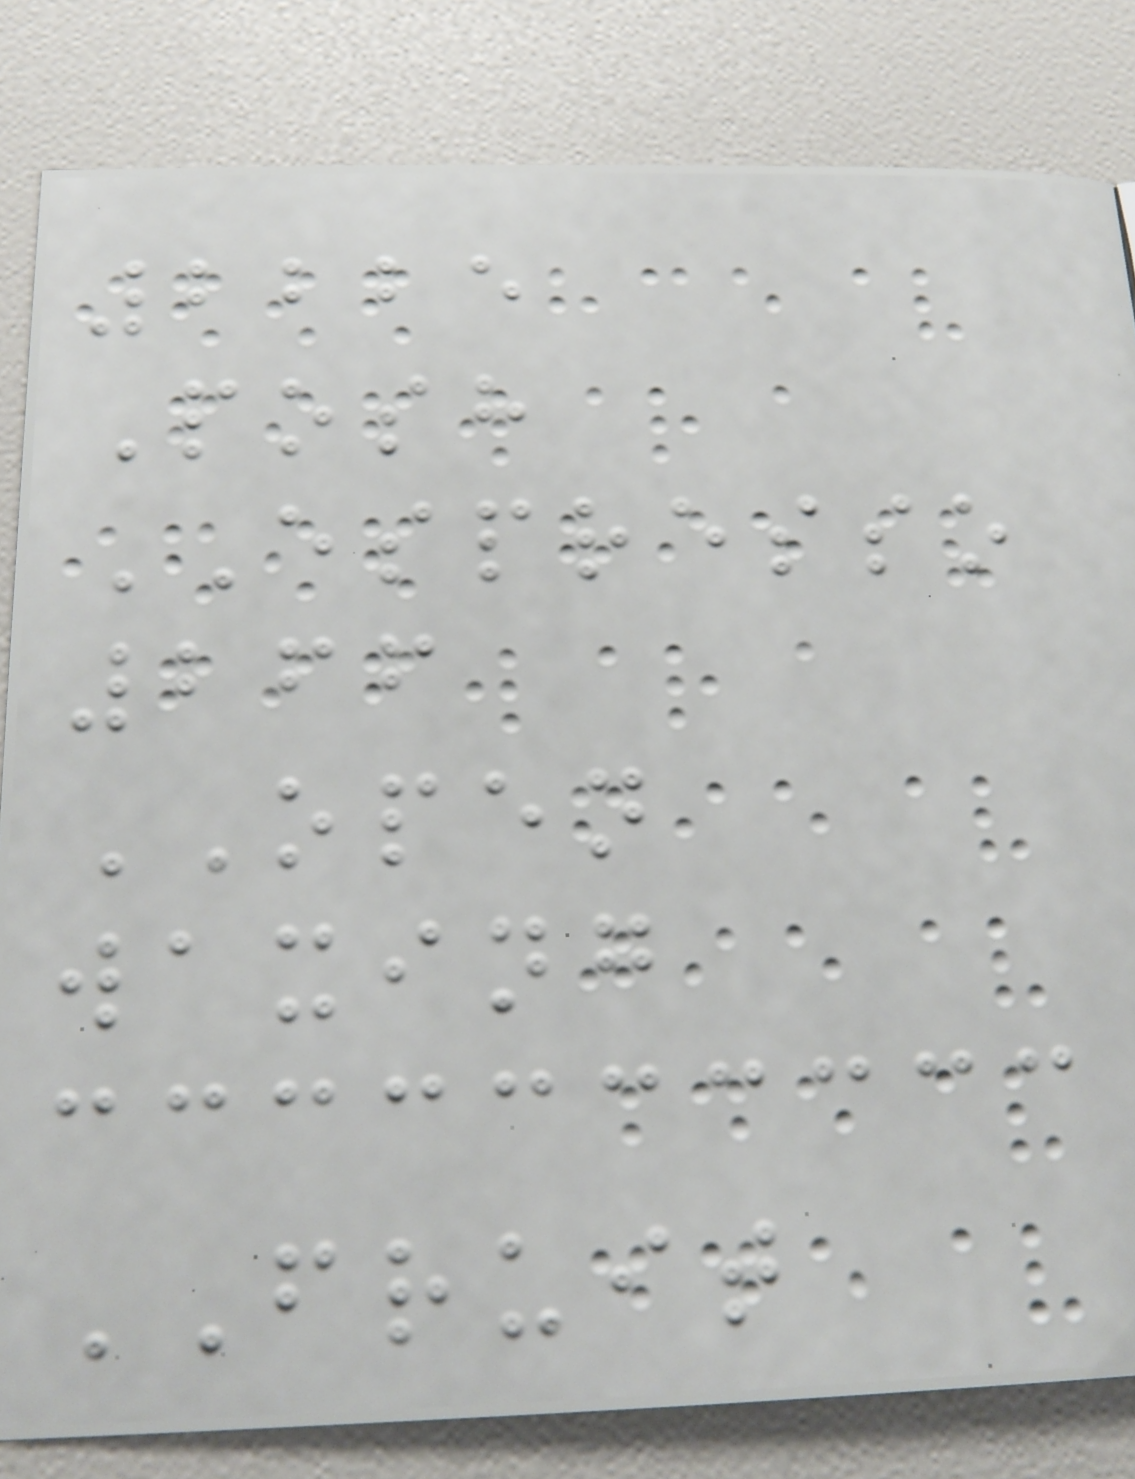2225
Posh
ESPRESSO
266
OPEN
waxing
FRUIT
